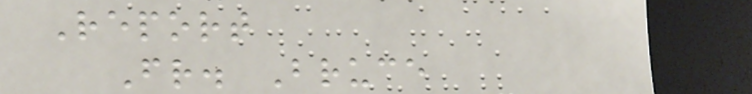Report
Fr. Bruce
